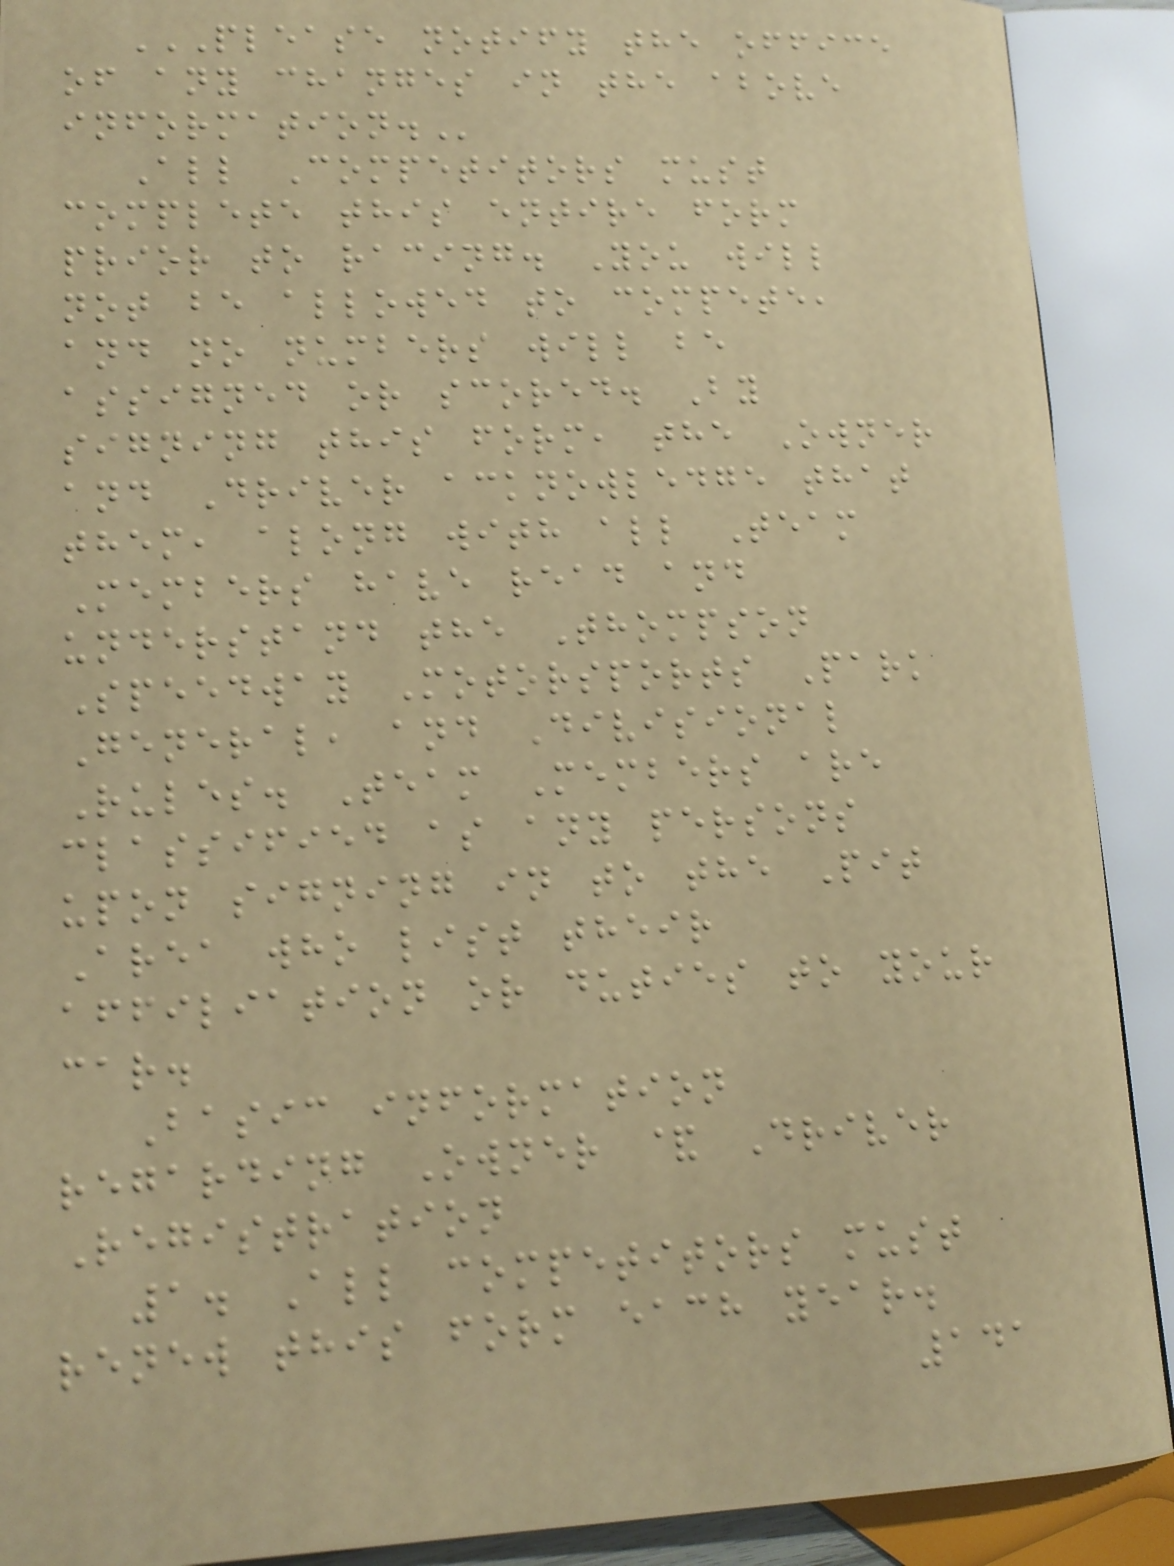PLEASE NOTIFY THE OFFICE
OF ANY CHANGES IN THE ABOVE
INFORMATION.
All Competitors must
complete this entire form
prior to racing. You will
not be allowed to compete,
and no numbers will be
assigned or scored. By
signing this form, the Owner
and Driver acknowledge that
them, along with all Team
Members have read and
understand the Thompson
Speedway Motorsports Park
General, and Divisional
Rules. Team Members are
classified as any persons
upon signing in to the Pit
Area who list their
affiliation or duties to your
car.
Basic information
regarding Owner & Driver
Registration
1. All competitors must
renew this form each year.
141
